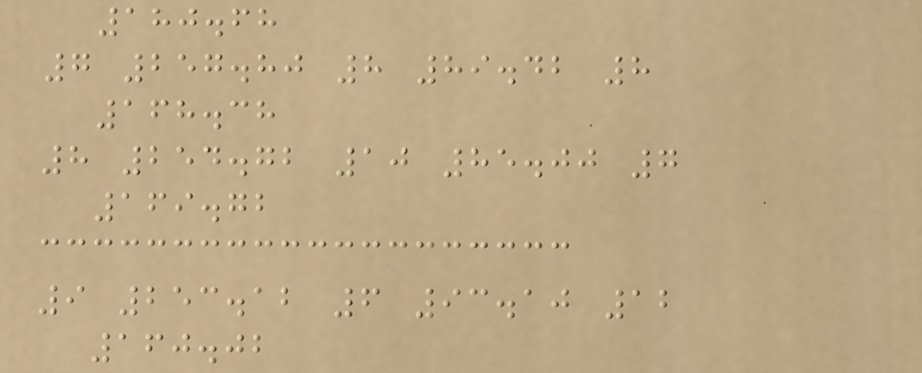180.68
7 257.80 8 89.42 8
168.38
8 254.72 10 85.00 7
169.72
9 253.12 6 93.10 12
160.02
